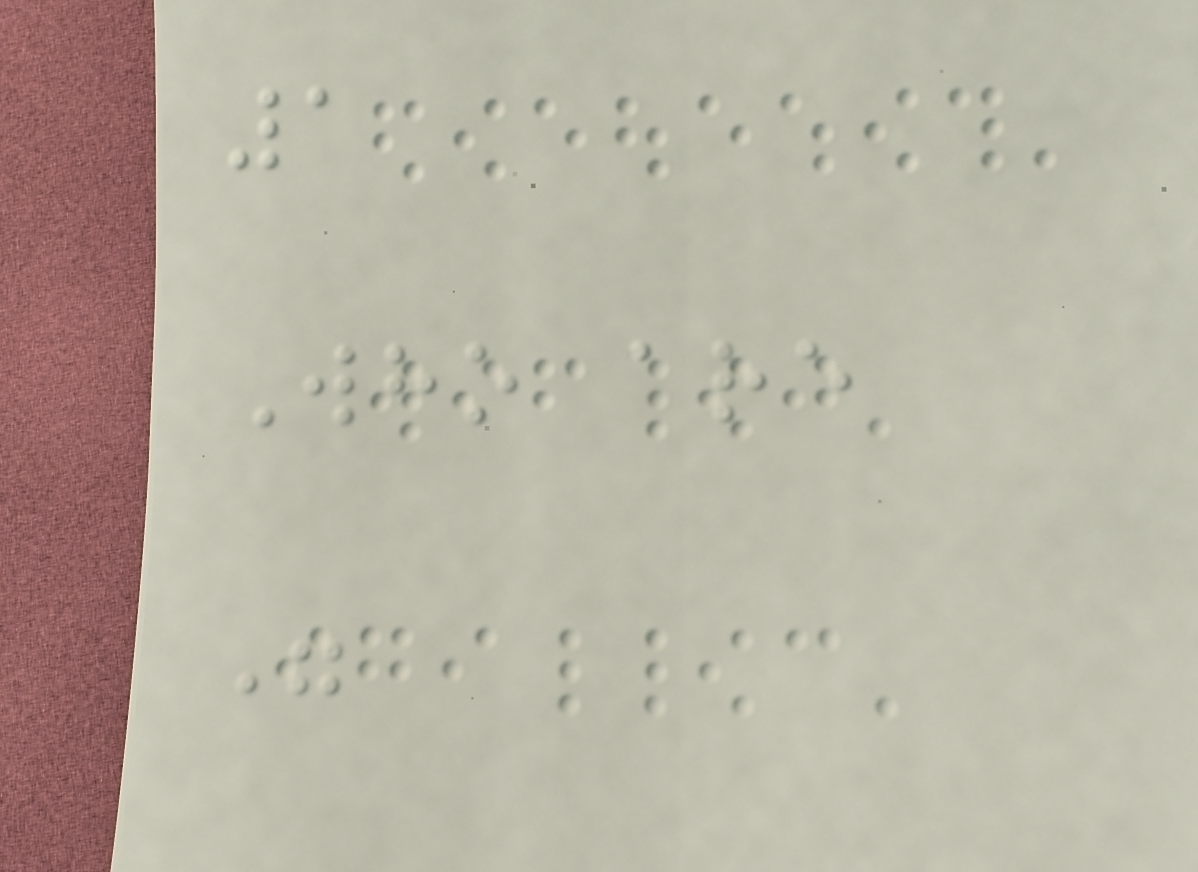1
Who are
"
